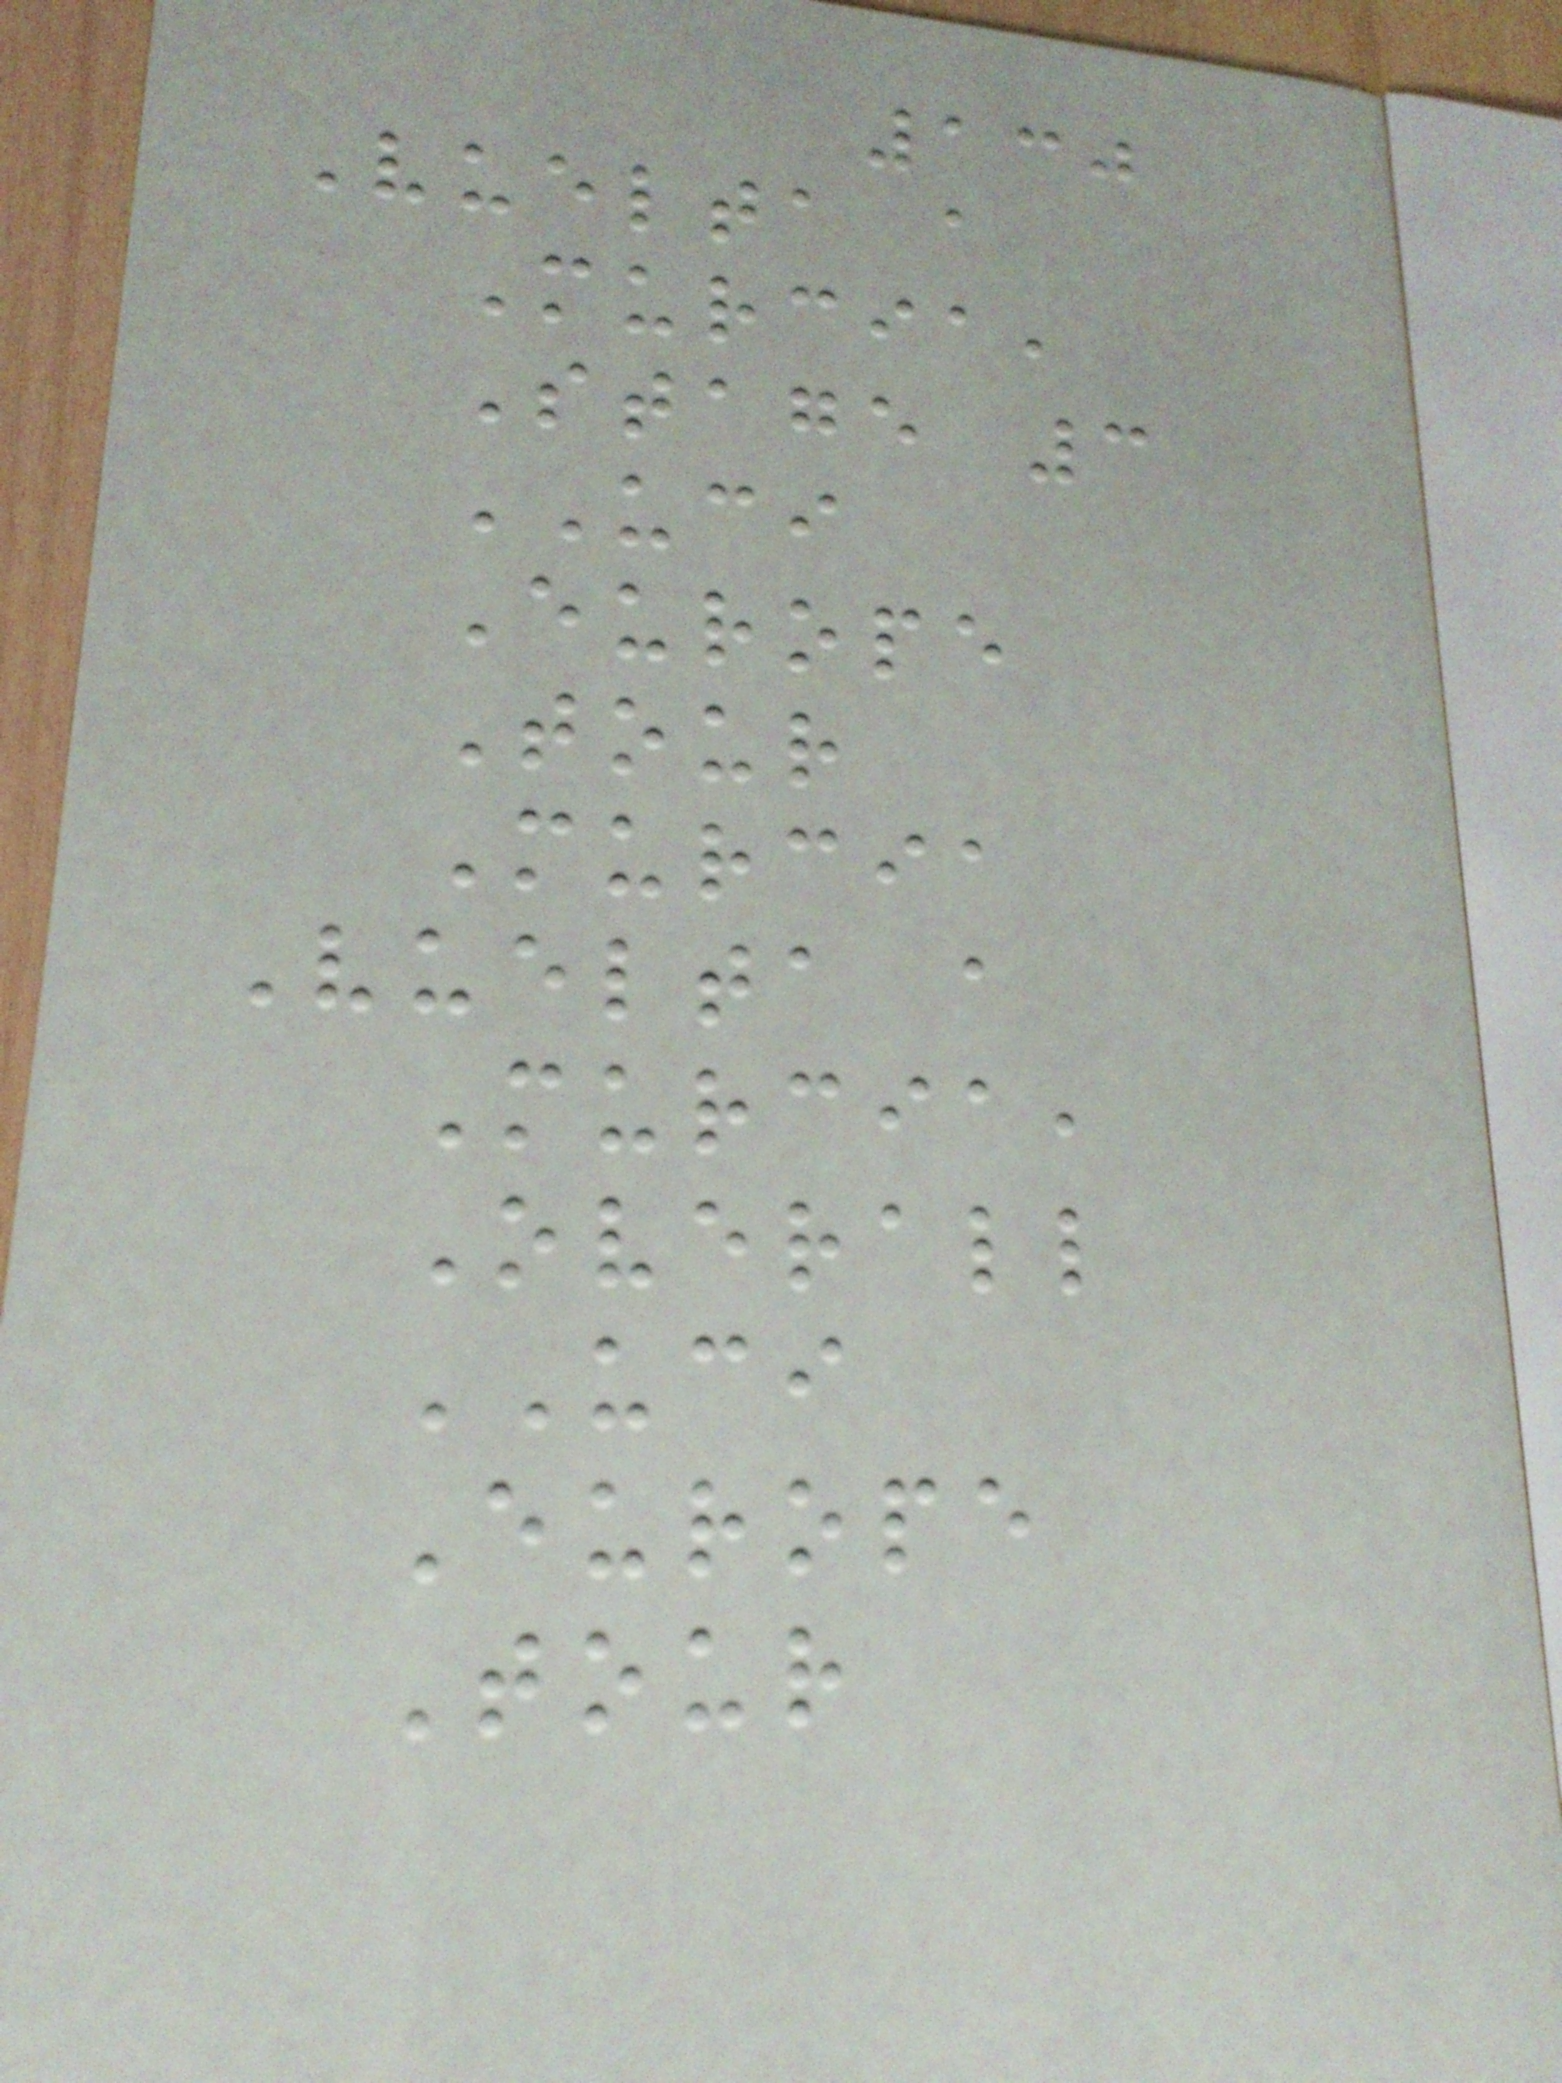130
Vuelta a
Murcia,
Stage 3
UCI
Europe
Tour
Murcia
Vuelta a
Murcia,
Overall
UCI
Europe
Tour
